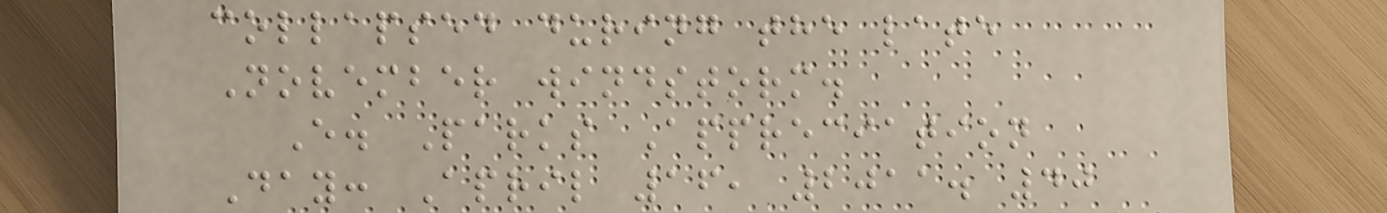collapsed during the late
November windstorm.
E. Parks Appreciation
Day: April 16, 2011. 40
